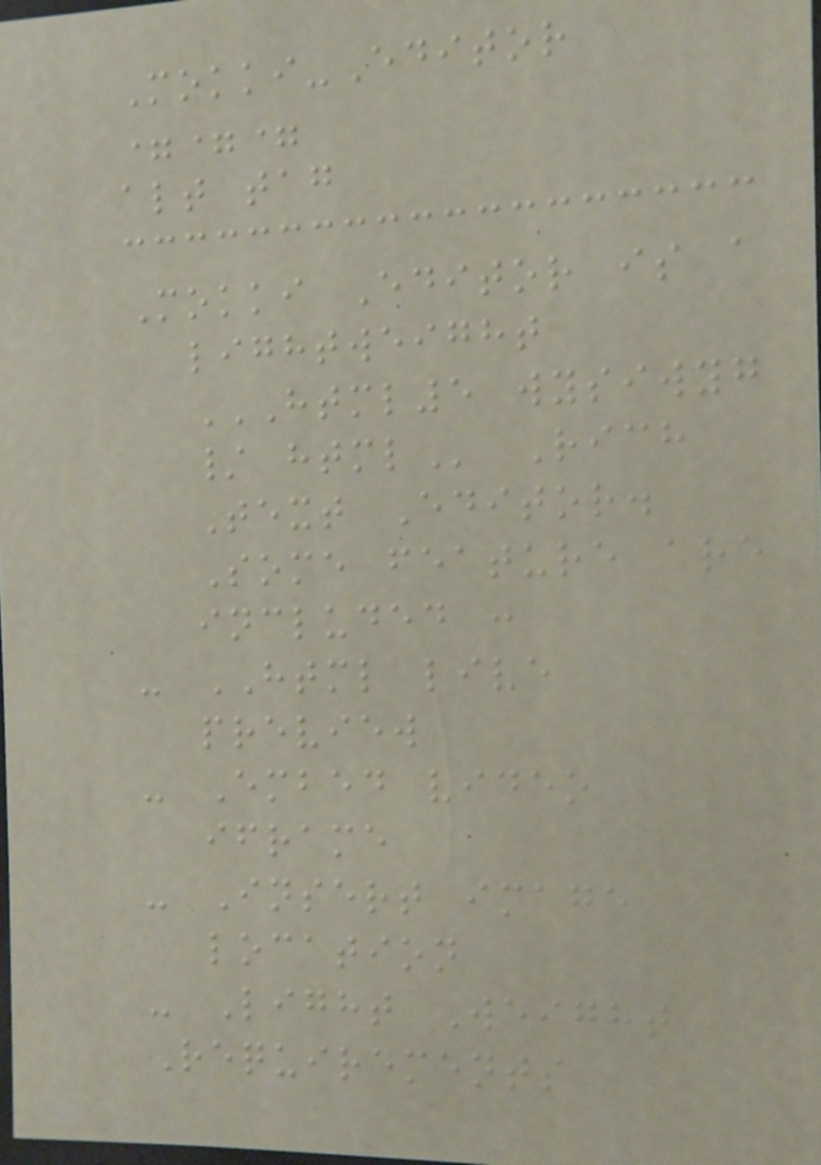Mokki-Editor
===
alt tag
Mokki Editor is a
lightweight
HTML5 WYSIWYG
/ HTML Rich
Text Editor.
Some feature are
included :
- HTML live
preview
- Embed video
iframe
- Insert image
location
- Light Weight
Requirements
